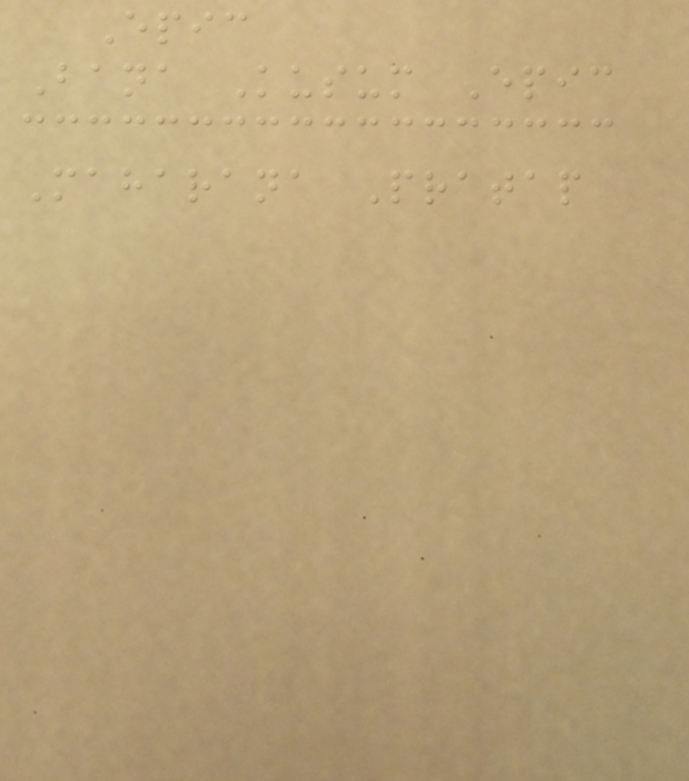Epic
Bana Kusum Epic
Maharana Pratap
